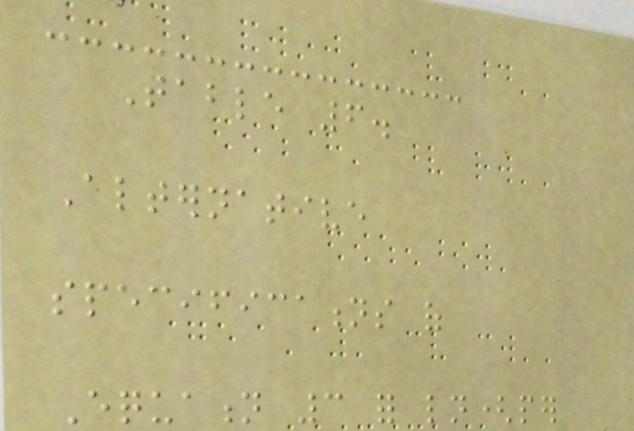Table 6.
Alternative
specifications of
Equation 3 for ln(per
